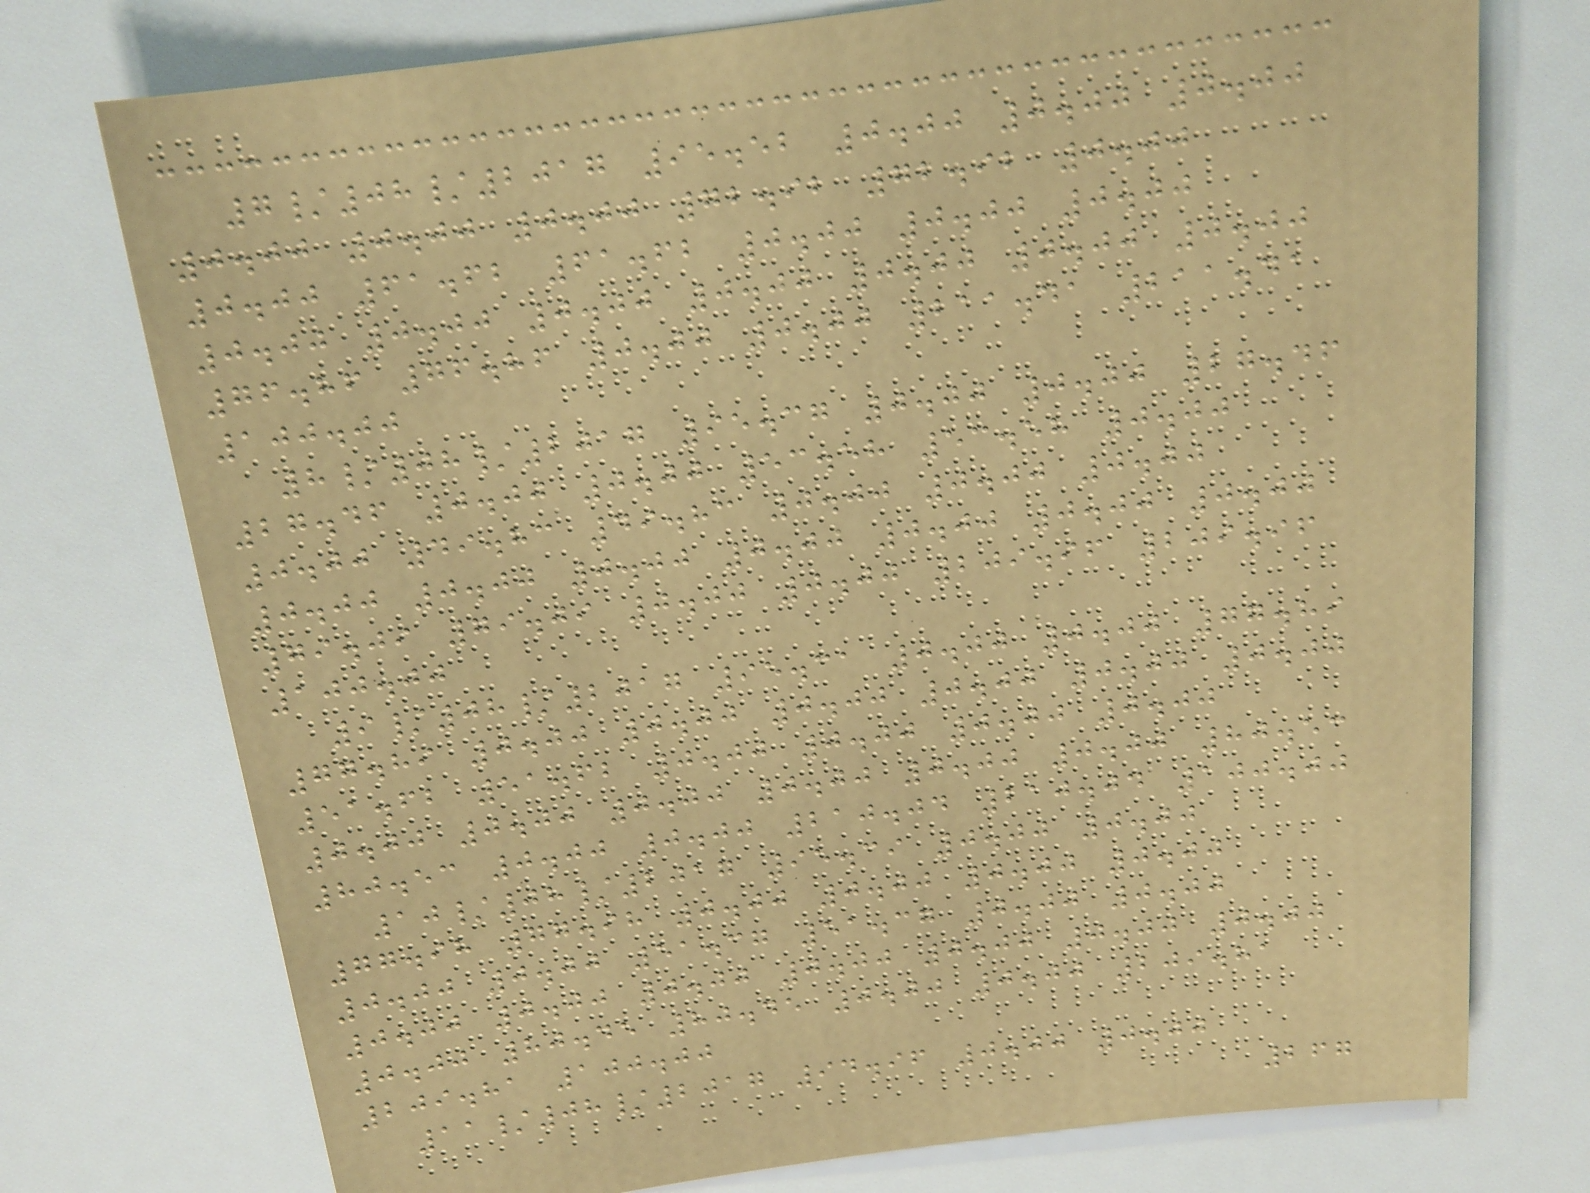7/08/2017 95.52 0.00 0.00 0.00
0.00 0.00 0.00 72.92 72.92 0.00
0.00 61.62 61.62 0.00 0.00 0.00
0.00 0.00 0.00 0.00 0.00 0.00 0.00
76.86 76.86 0.00 0.00 211.41 211.41
100.00
8/08/2017 95.37 0.00 0.00 27.46
27.46 0.00 0.00 53.58 53.58 0.00
0.00 49.83 49.83 0.00 0.00 0.00
0.00 0.00 0.00 0.00 0.00 0.00 0.00
79.09 79.09 0.00 0.00 209.96 209.96
100.00
9/08/2017 95.31 0.00 0.00 77.89
77.89 0.00 0.00 0.00 0.00 0.00 0.00
51.62 51.62 0.00 0.00 0.00 0.00
0.00 0.00 0.00 0.00 0.00 0.00 80.53
80.53 0.00 0.00 210.04 210.04 100.00
10/08/2017 95.39 0.00 0.00
77.98 77.98 0.00 0.00 0.00 0.00
0.00 0.00 51.37 51.37 0.00 0.00
0.00 0.00 0.00 0.00 0.00 0.00 0.00
0.00 80.45 80.45 0.00 0.00 209.81
209.81 100.00
11/08/2017 94.96 0.00 0.00
267
